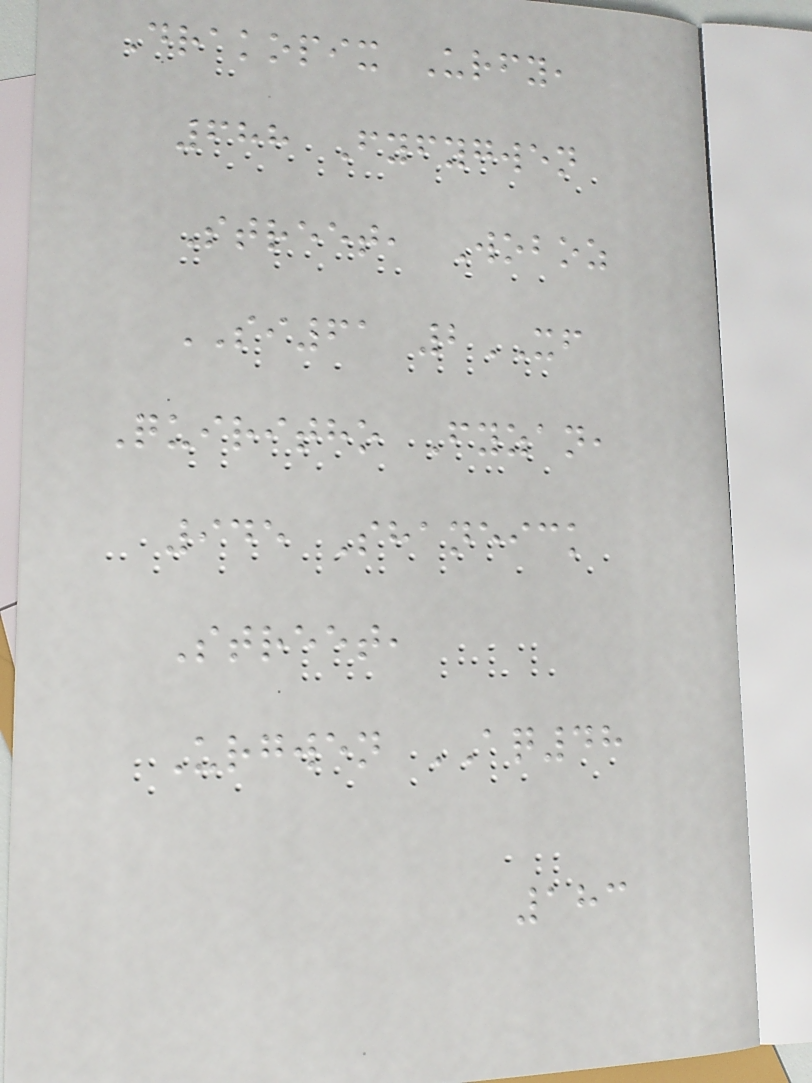Drakopix Urfy,
688 Fyfygwen
Street, Woboz
SI61 2XF
Quiritho Fyzan,
945 Shaneick
Street,
Urgwen AQ48
183
